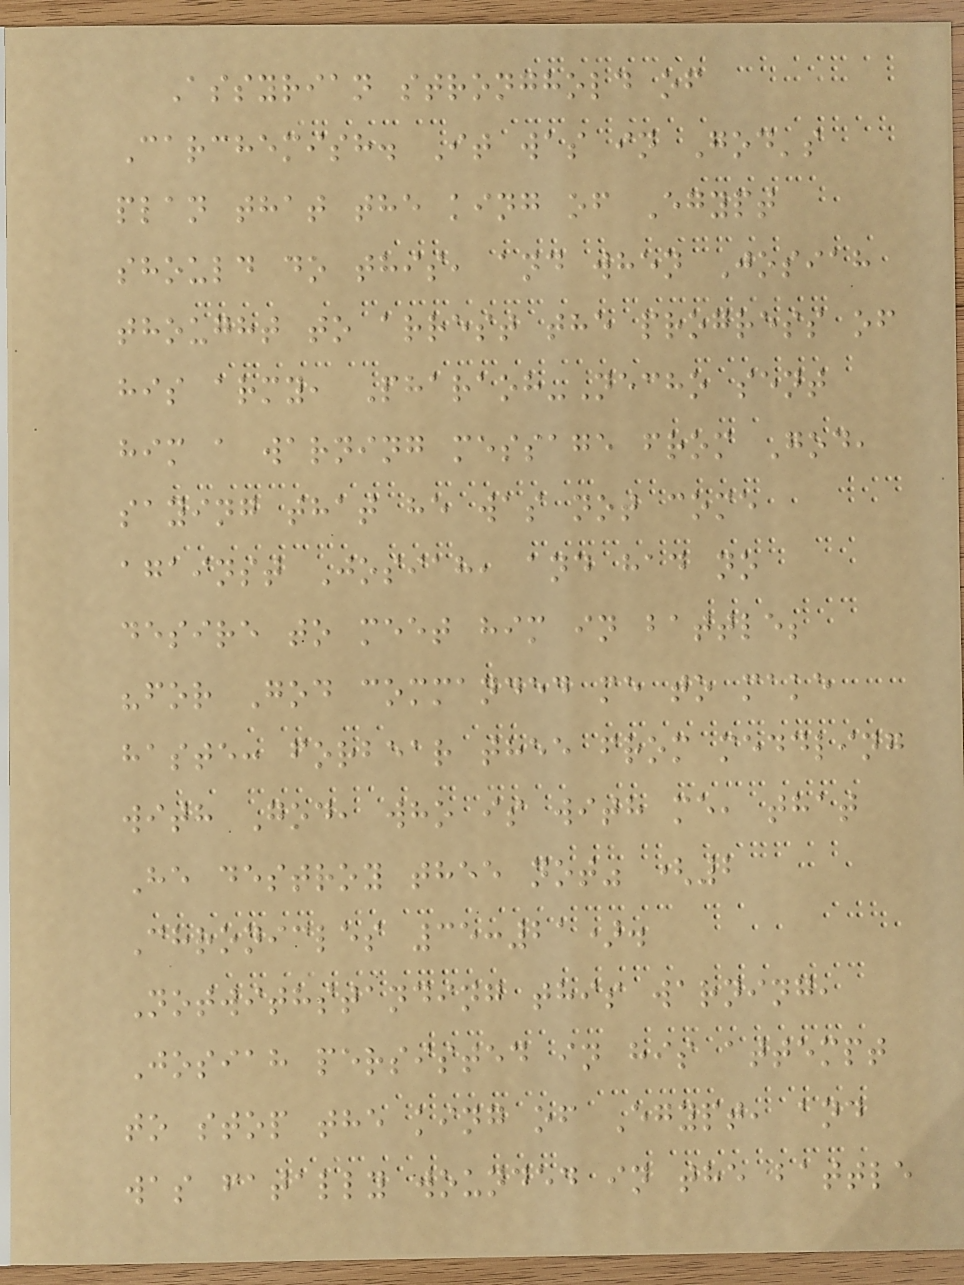Assyrian stronghold of
Carchemish. It was in God's
plan that the king of Egypt
should do this, and when Josiah
thought to arrest the progress of
his army, Pharaoh-Necho sent
him a warning message from God,
saying that he was not come
against Josiah, and had no
desire to meet him in battle;
"for God commanded me to make
haste: forbear thee from meddling
with God, who is with me, that
He destroy thee not" (2
Chronicles 35:21).
Notwithstanding this warning,
Josiah persisted in his attempt
to stop the king of Egypt, and
was fatally wounded in the battle
